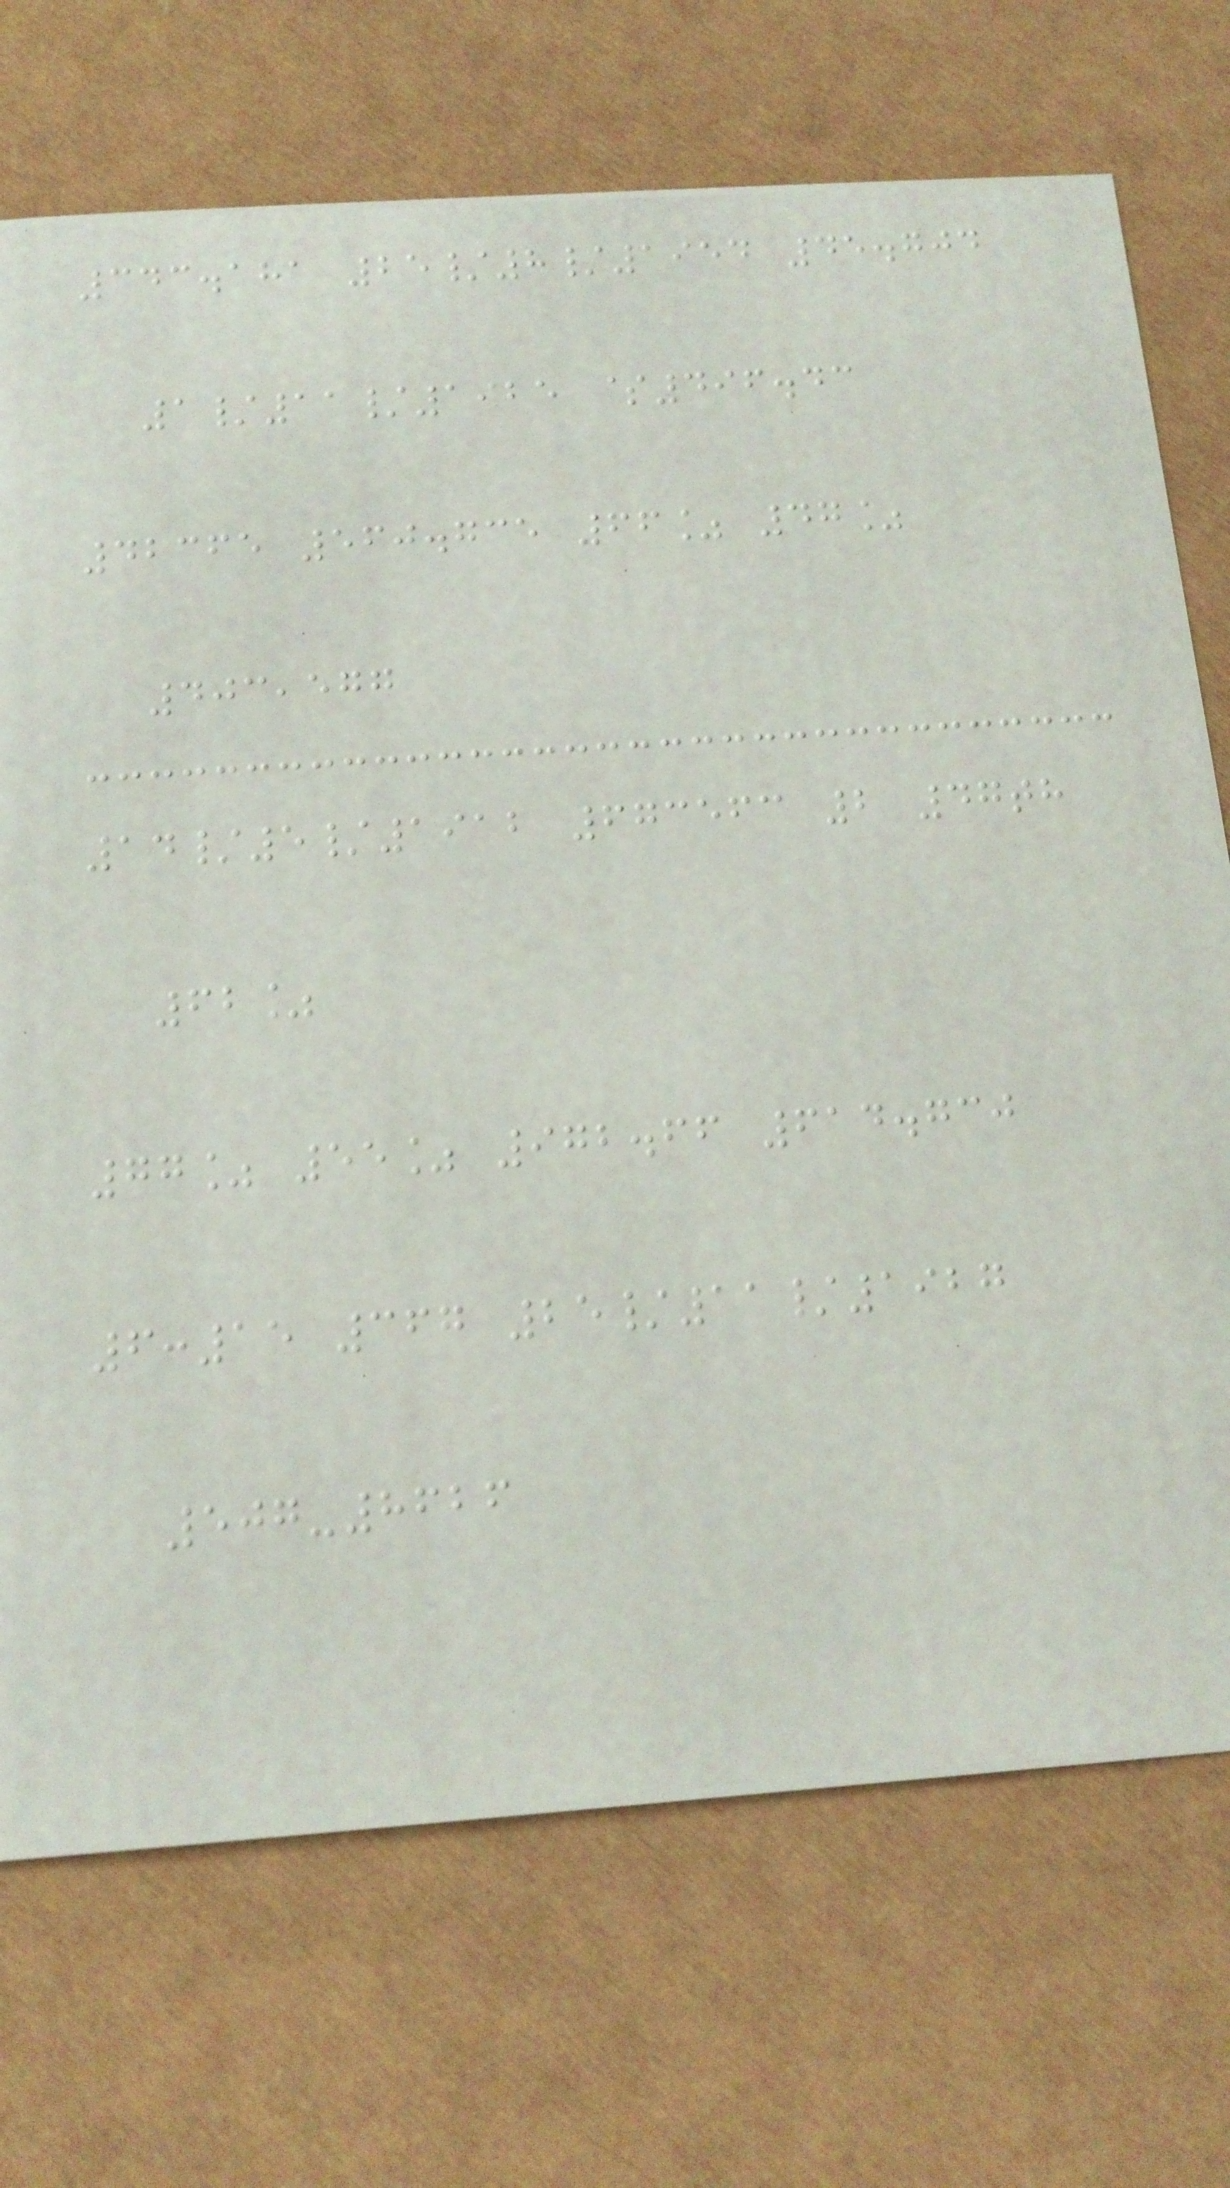343.181 25/8/1954 45.704
1/11/1925 $496.43
42365 560.735 66% 47%
403,577
14/5/1912 673563 2 47th
62%
77% 55% 972.66 614.730
6:15 367 25/11/1927
507-8626
